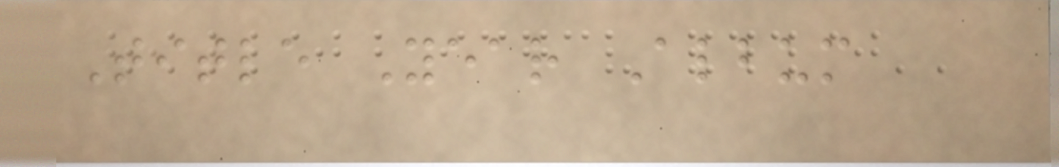Title Year Album
